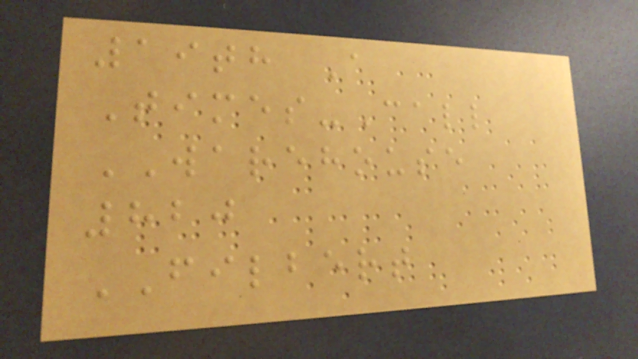19th A
Times-Call
WAREHOUSE
820
FILBERT
